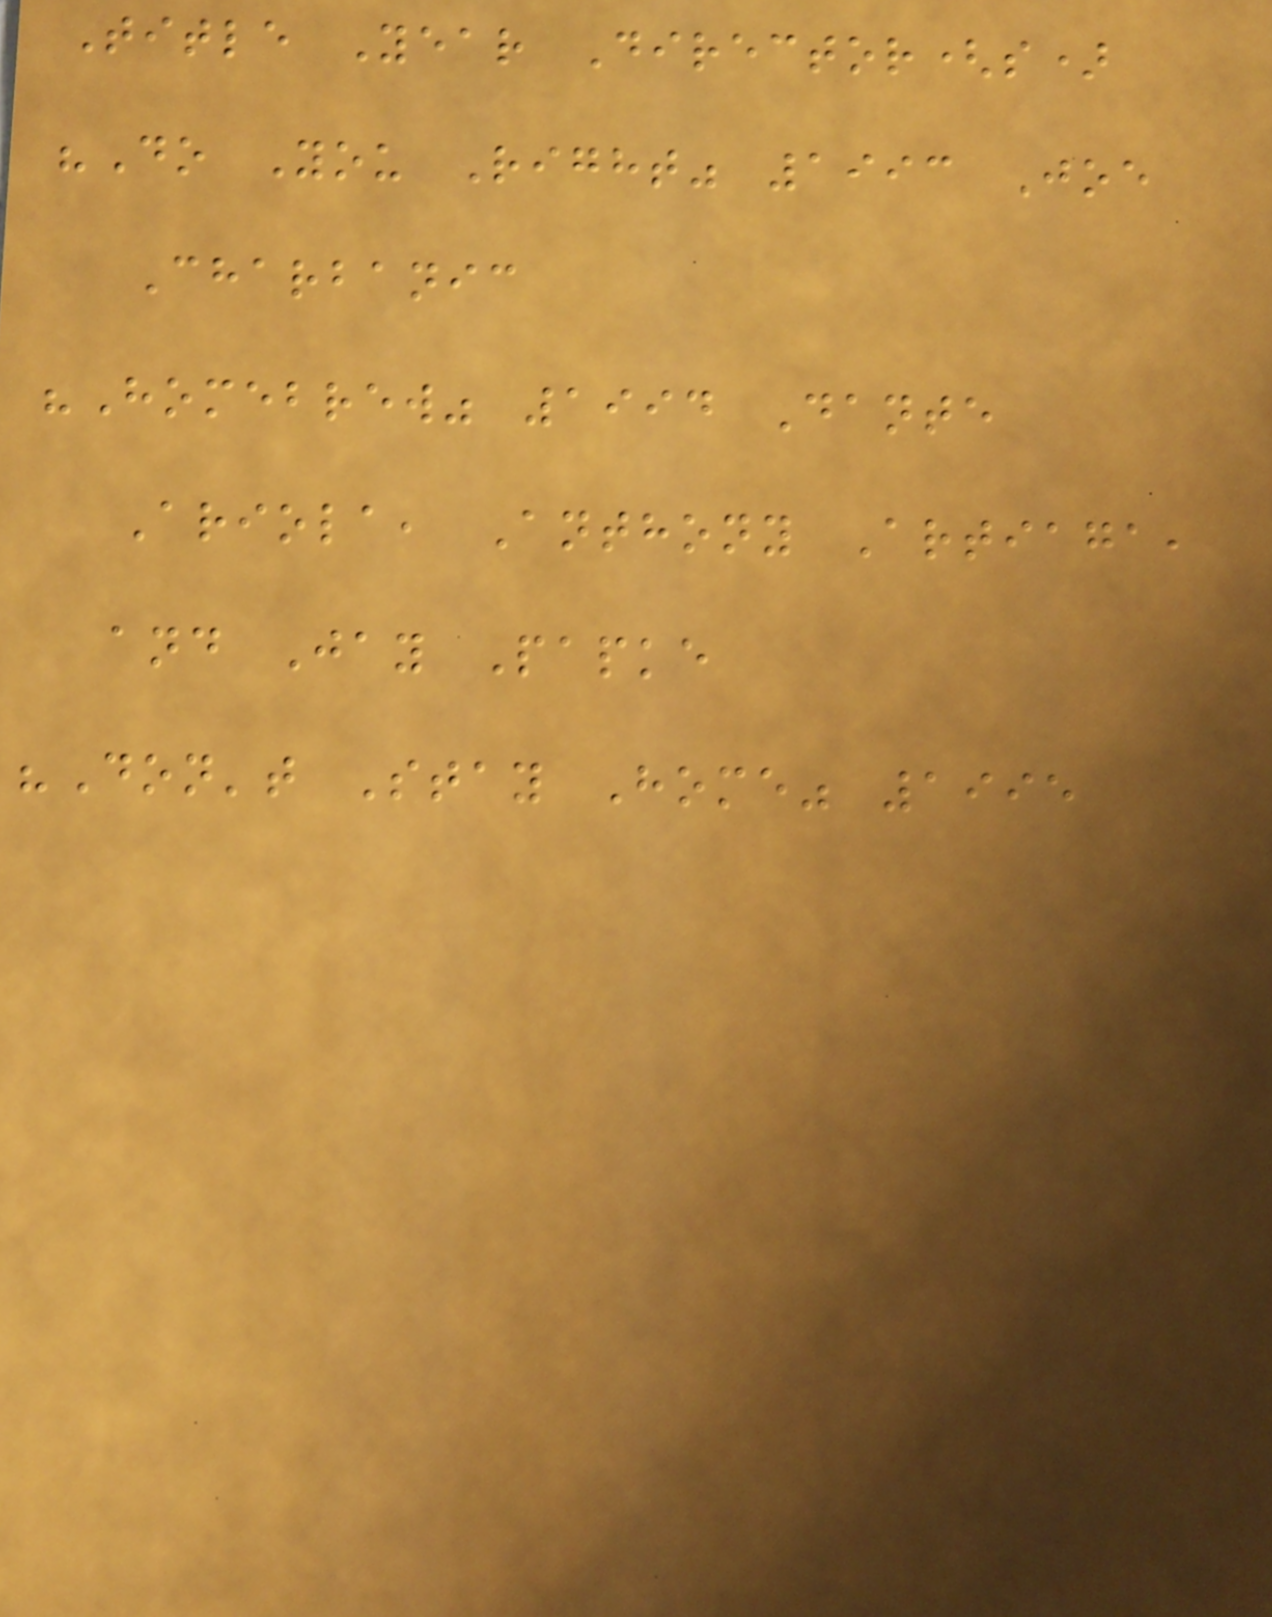Title Year Director(s)
"Do You Right" 1993 Joe
Charbanic
"Homebrew" 1994 Dante
Ariola, Anthony Artiaga,
and Jay Papke
"Don't Stay Home" 1995
